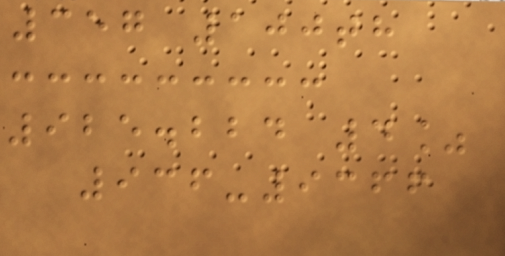357 100th
925.224 4%
936-9366
